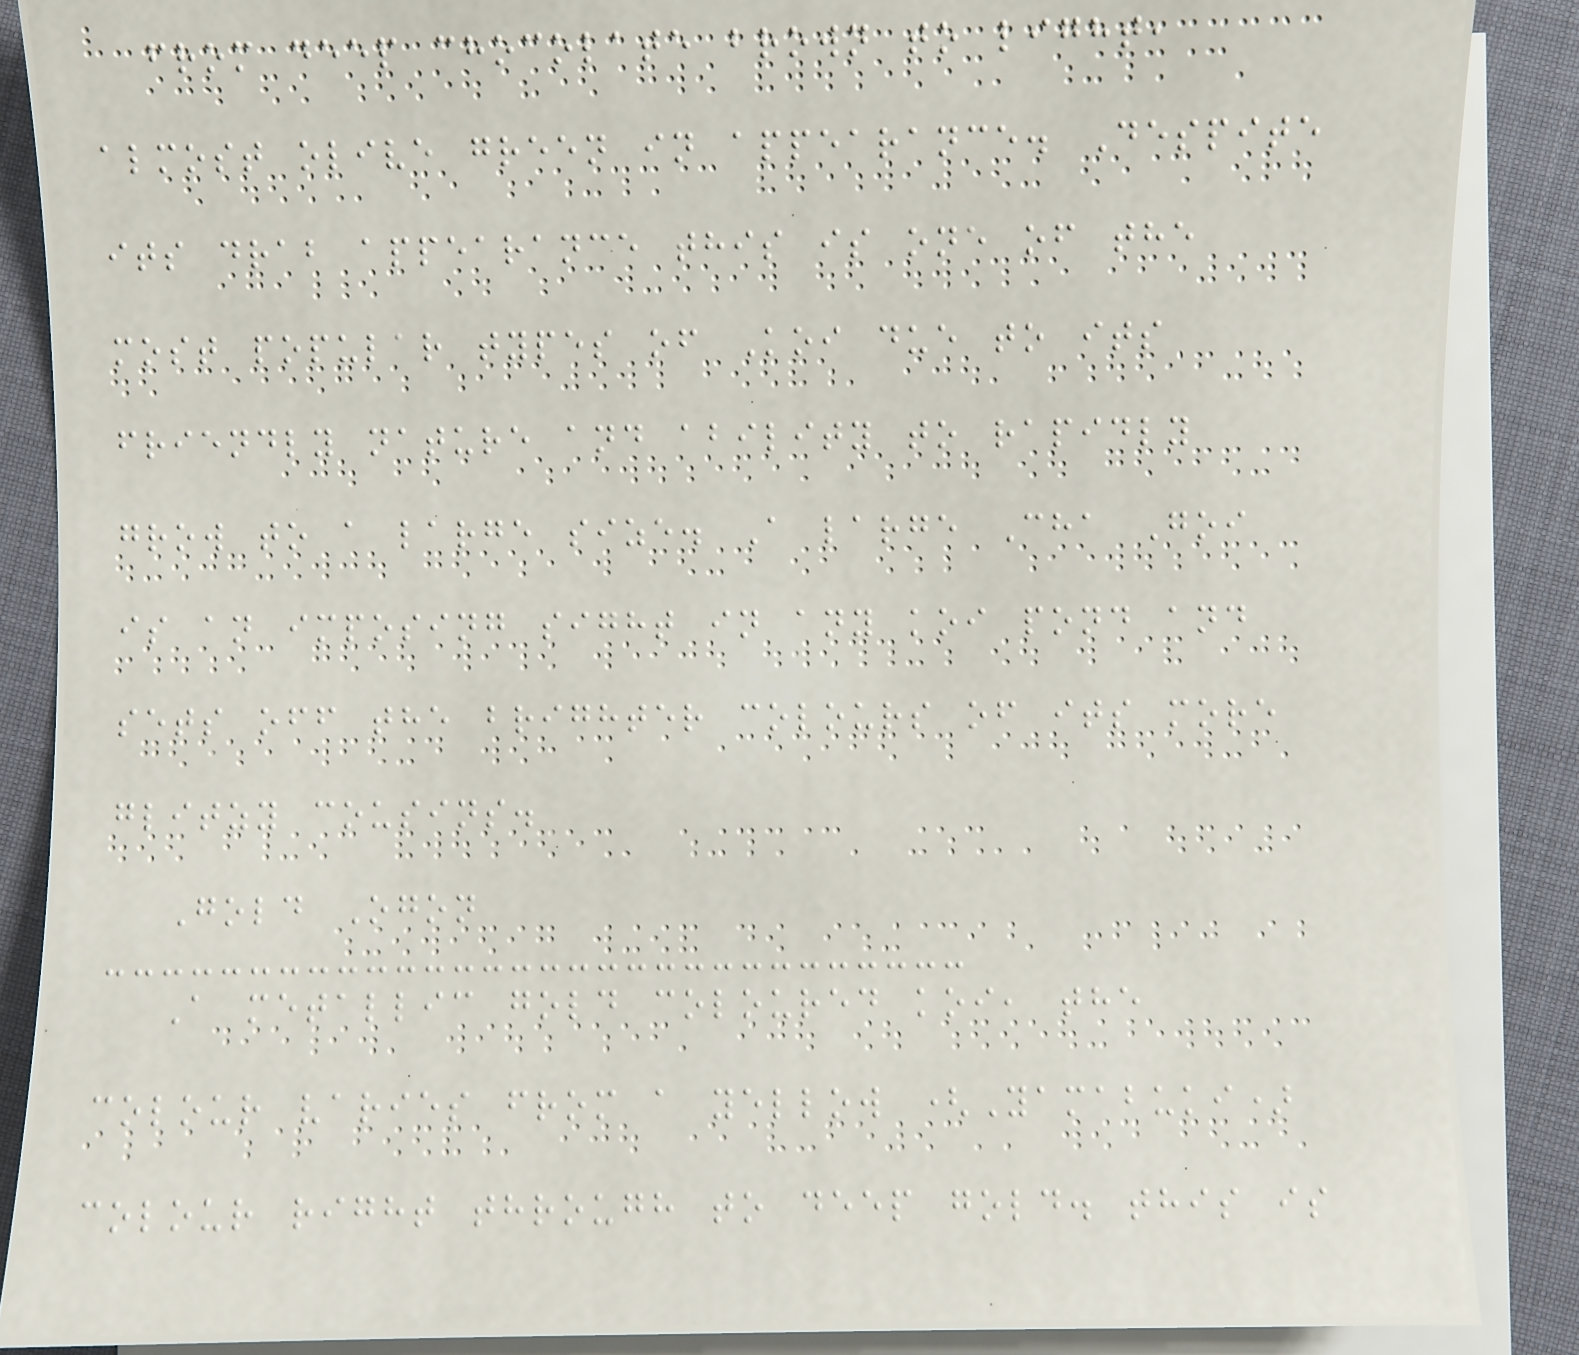from deep chocolate brown to light,
almost olive green in appearance. Despite
its drab appearance this is one of the
most popular types of Koi due to its
friendly nature and ability to rapidly
grow to a large size. A large Cha Goi
is an imposing sight in any koi pond and
sets off the brighter colours of its more
glitzy cousins.
Gold Ogon
A metallic gold coloured koi, the
colour varies from a yellow (Yamabuki)
colour right through to deep gold. this is
